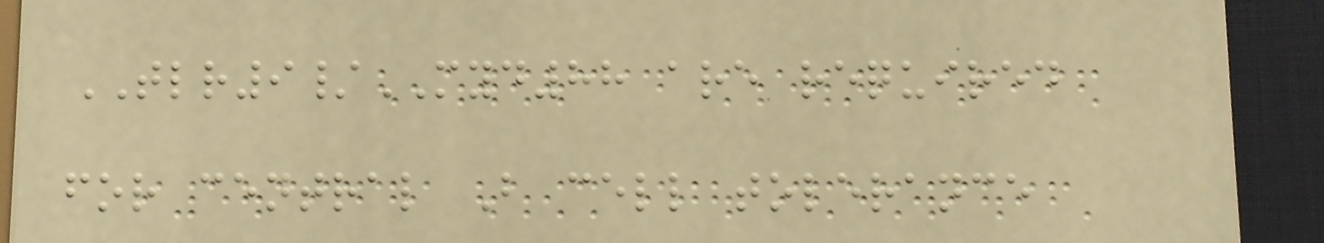TLR9/MYD88 are required
for central B cell tolerance
